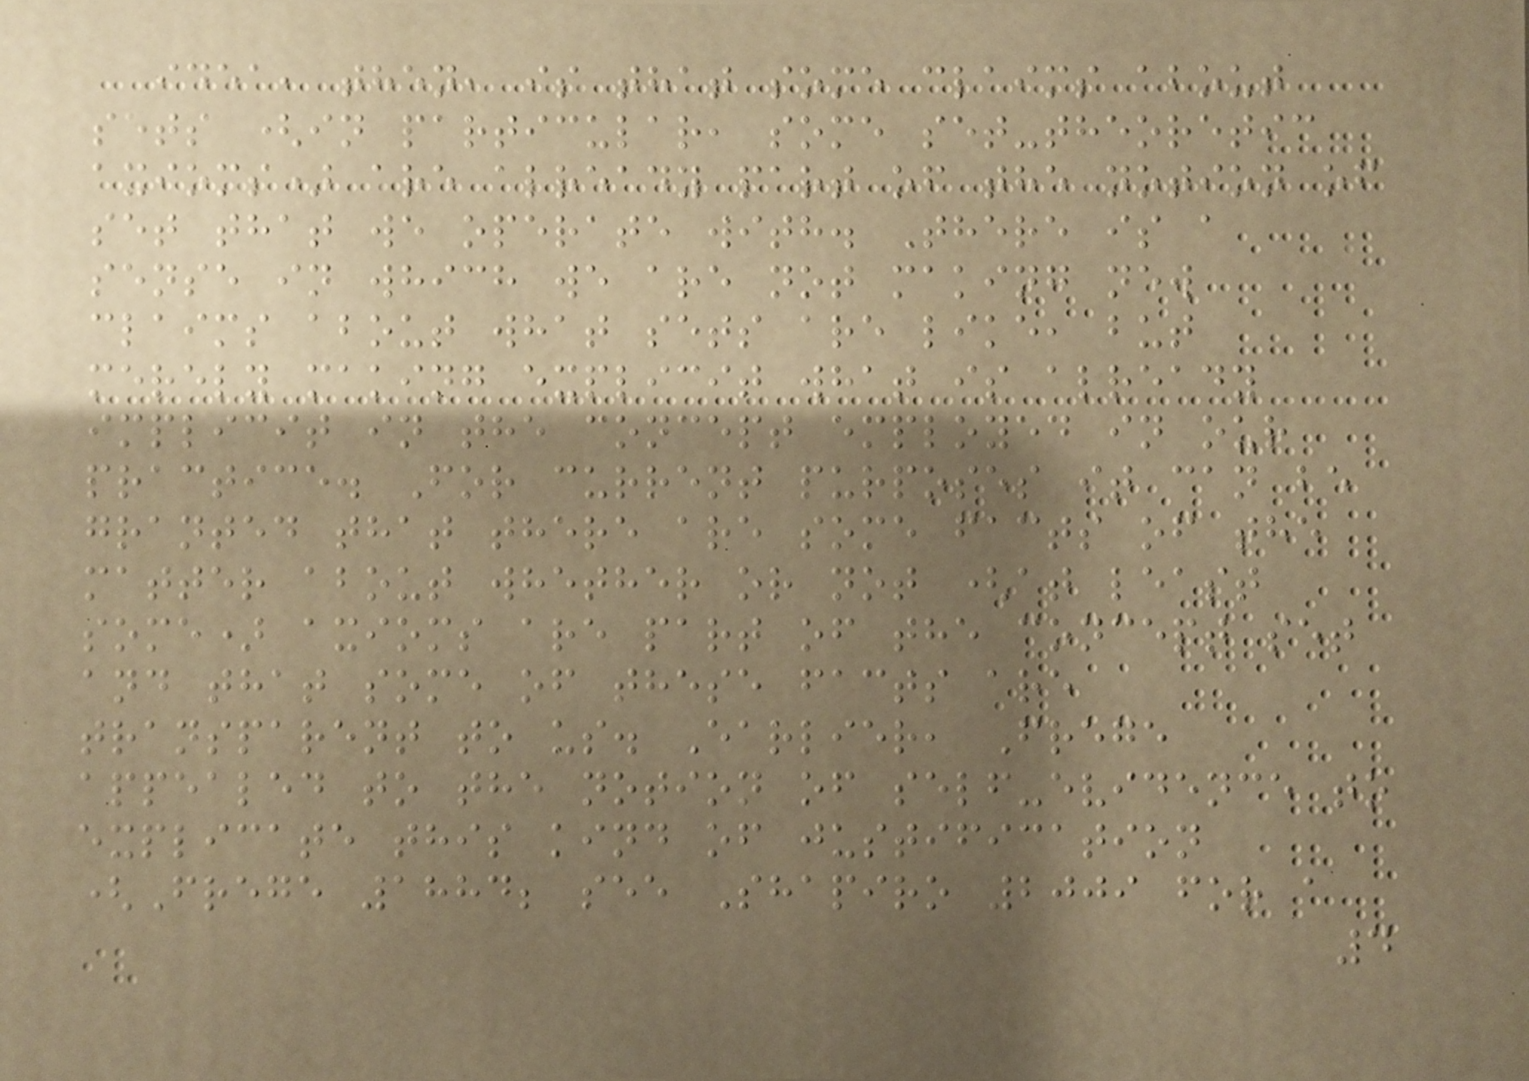idea, then, is that some claims about
sets (in particular, some set-theoretic
axioms) are already part of the notion of
set that we operate with. There is a
sense in which we are not making new
claims about what sets are like, but
merely making explicit what is already
implicit in the concept employed in our
practice. For current purposes it can be
granted that there are some facts of the
matter about whether or not (at least
some) axioms are part of the concept set
and that some of these facts are
transparent to us. Earlier, Frege
appealed to the notion of self-evidence to
explicate this kind of justification
(Frege 1884; see Shapiro 2009 for a
4
